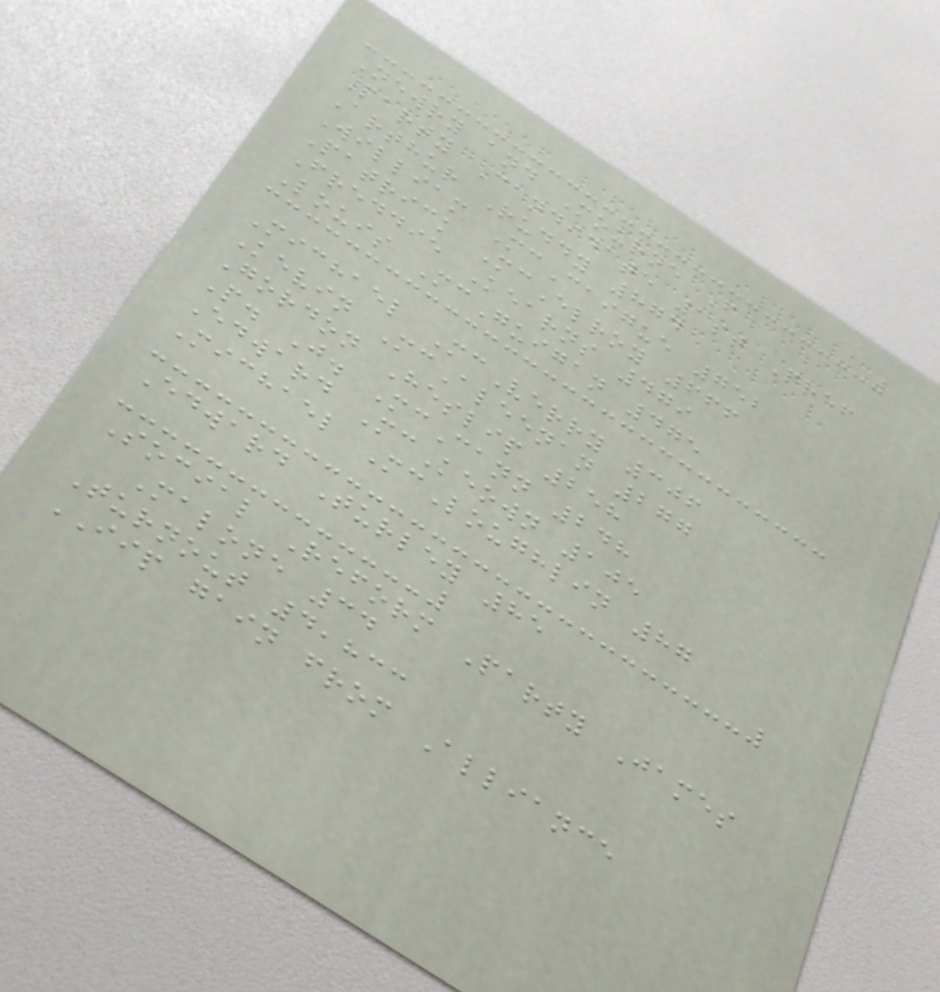Newry and Mourne F
Party Candidate 1st Pref
Arthur Ruddy 874
William McCaigue 752
Patrick McElroy 666
Freddie Kearns 479
Louis McGuigan 475
Michael McVerry 306
Kevin McAleenan 277
Gordon Heslip 258
P. J. McCann 248
Edward McKeown 105
Michael McLoughlin 87
Edward Turley 85
Social Reform Party James
Malone 34
Turnout 4,833
IIP gain from Alliance
